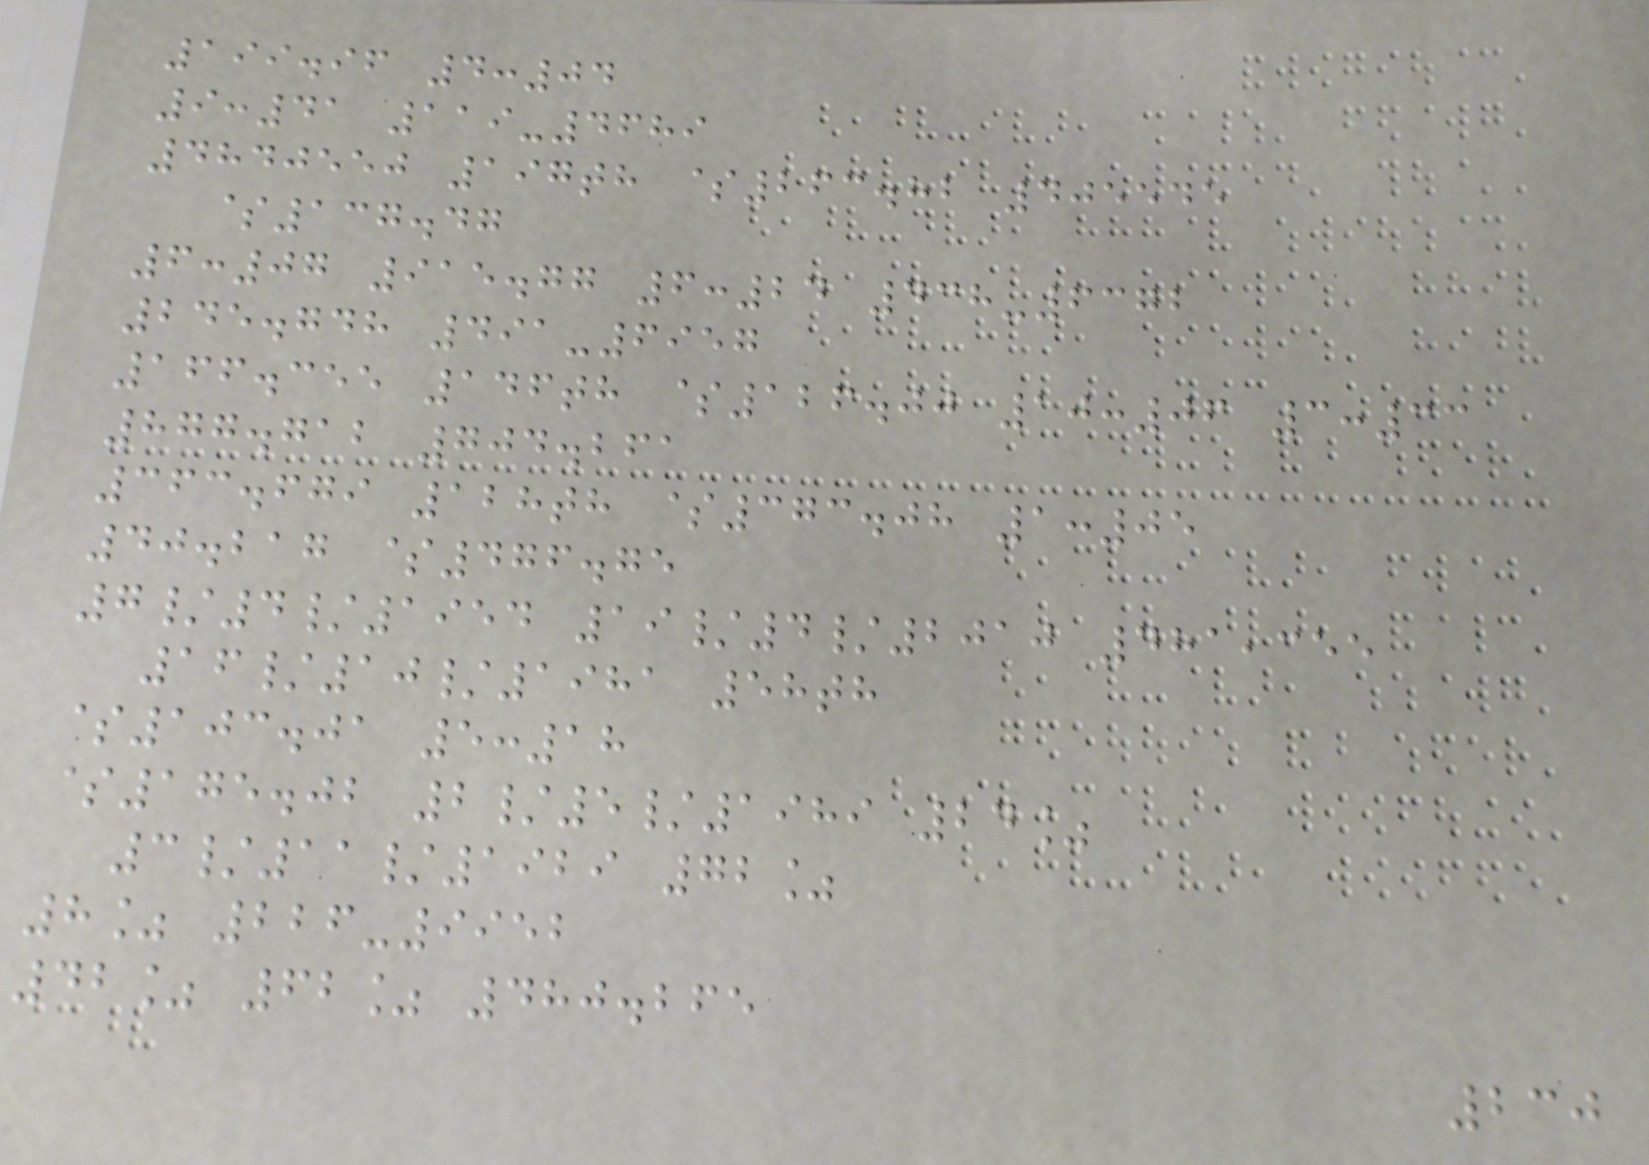199.96 4:04
9:41 119-4689
4840550 197th $263.82 405545
$137.47
6:07 915.77 6:24 438-6372
245.748 491-6957
166.355 146th $126.00 10:06 3:33
877.712 704.261
363.679 128th $373.08 1:05
40.217 $476.75
7/4/1954 19/4/2010 481,355
16/10/1981 58th
$103.01 5:18
$175.02 2/5/1989 24%
3/11/1929 72%
8% 226-9952
42% 62% 480.265
230
